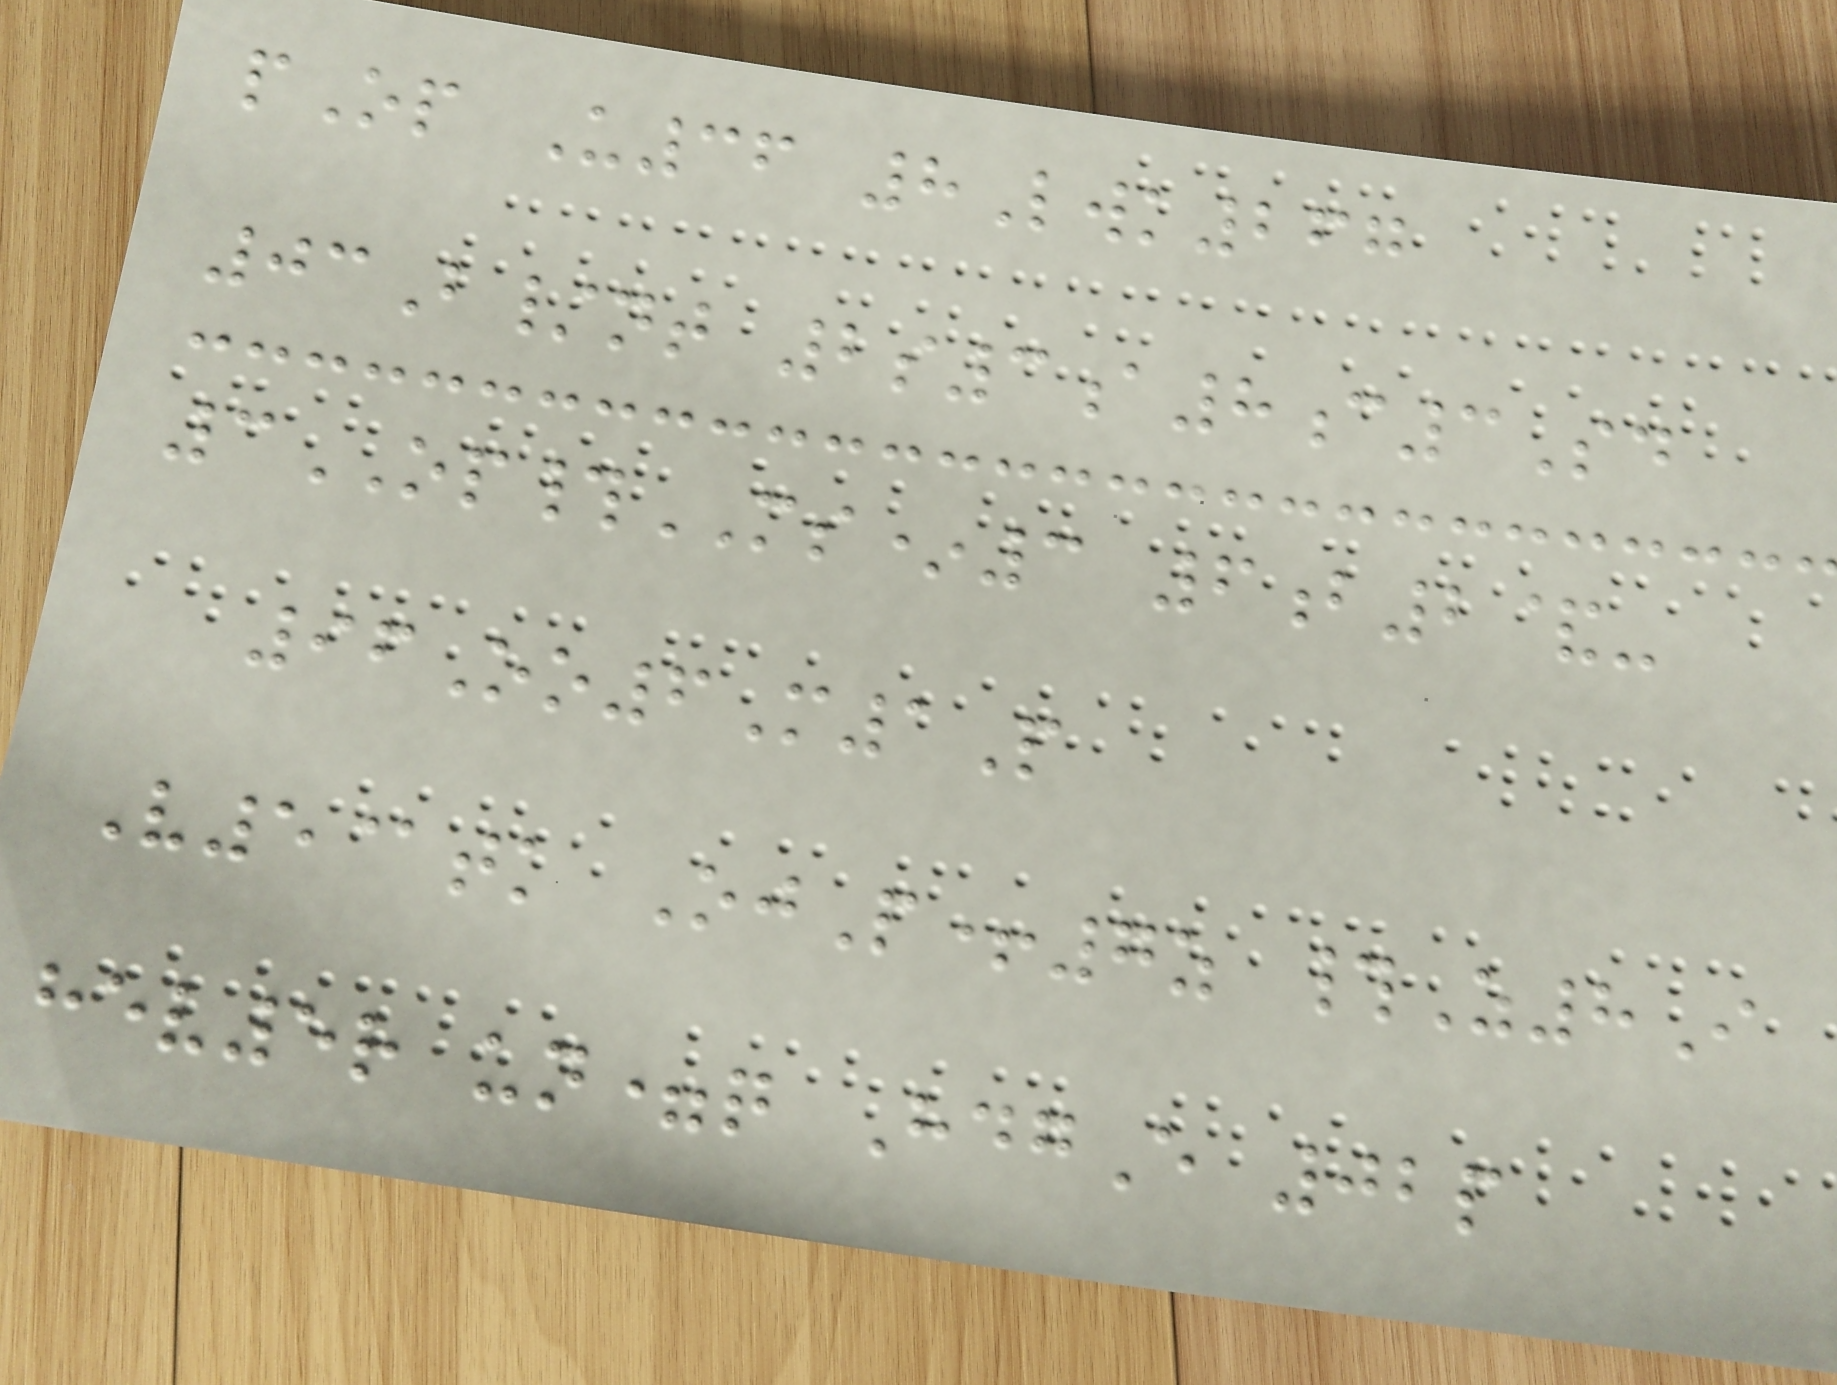pOp U36 8Lwk267
03B/nt 2s3a8c3Sd
3OP#MS*3 6b2&-
96Oo6M1P
V5@tk OjP+7z #Z8I
hev5r un=q HdgE 02p
